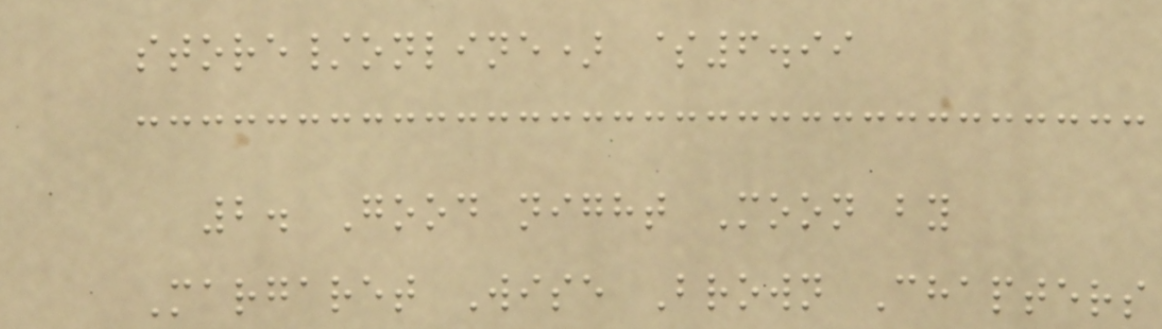store/online) $6.99
2. Good night Moon by
Margaret Wise Brown Chapters
